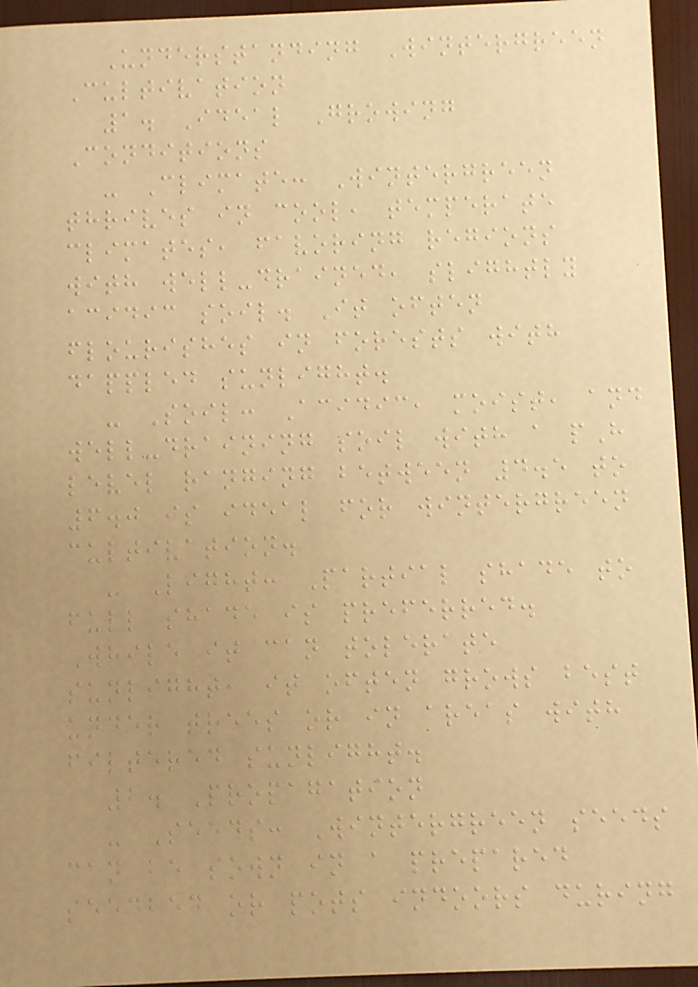Understanding Wintergreen
Cultivation
1. Ideal Growing
Conditions
- Climate: Wintergreen
thrives in cool, temperate
climates, favoring regions
with well-drained, slightly
acidic soil. It often
flourishes in forests with
dappled sunlight.
- Soil: Acidic, moist, and
well-draining soil with a pH
level ranging between 4.5 to
6.0 is ideal for wintergreen
cultivation.
- Light: Partial shade to
full shade is preferred.
While it can tolerate
sunlight, it often grows best
under trees or in areas with
filtered sunlight.
2. Propagation
- Seeds: Wintergreen seeds
can be sown in a prepared
seedbed or pots indoors during
